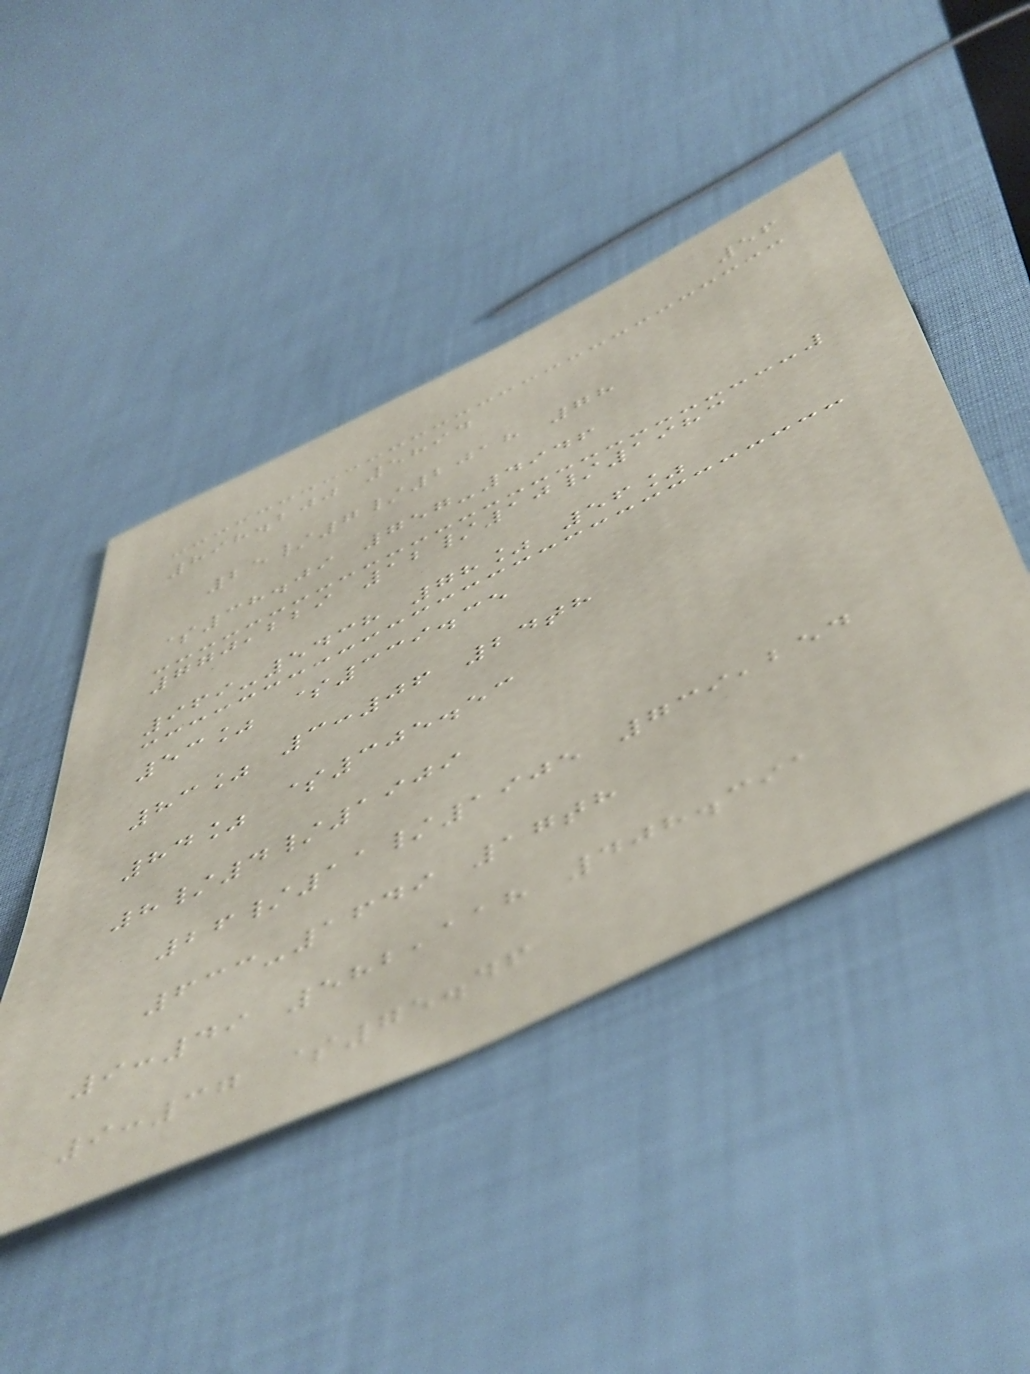56
898.200 5894
25/7/2018 78
$38.09 757-4946
770,229 12/10/1983
969-5438 78% 56%
53% $339.35
83% 3:06 24th
84% $305.53
8/4/1909
26/11/1905 739,254
633-1649 17th
9:49 582,118 408.391
9:37 $75.46
